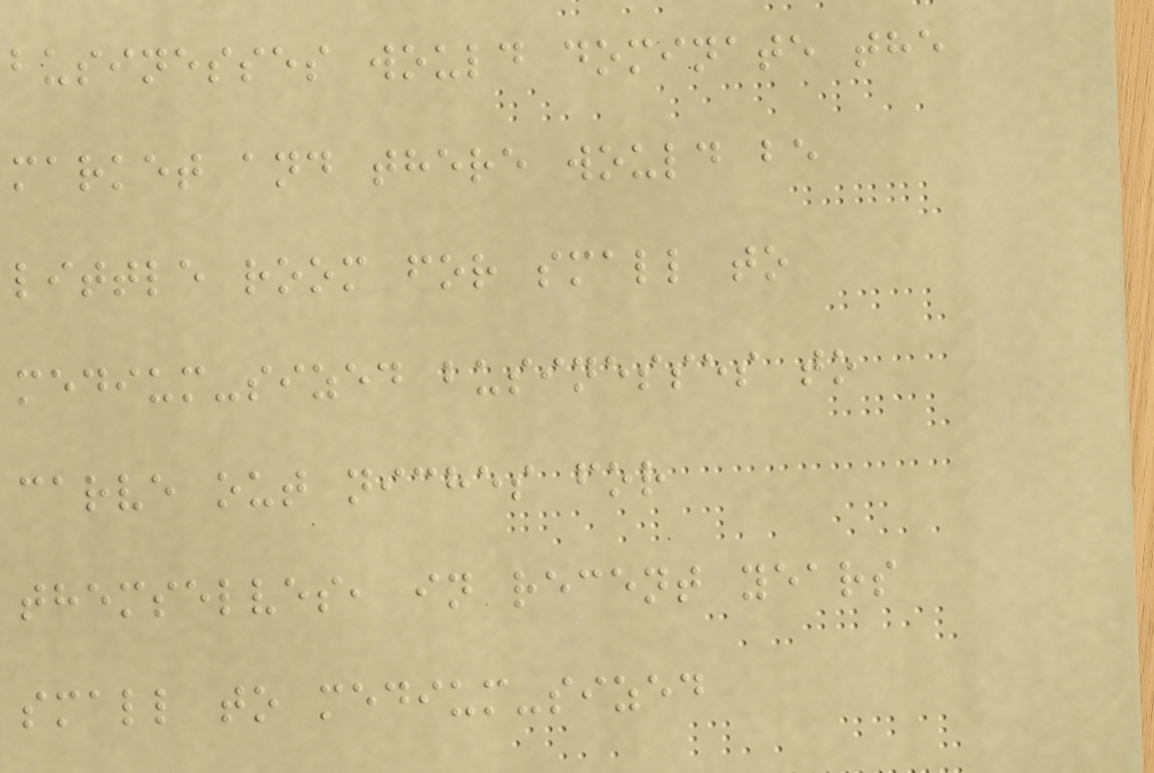businesses would dominate the
market and there would be
little room for small to
medium-sized businesses to
carve out niches for
themselves, in recent years
small to medium-sized
